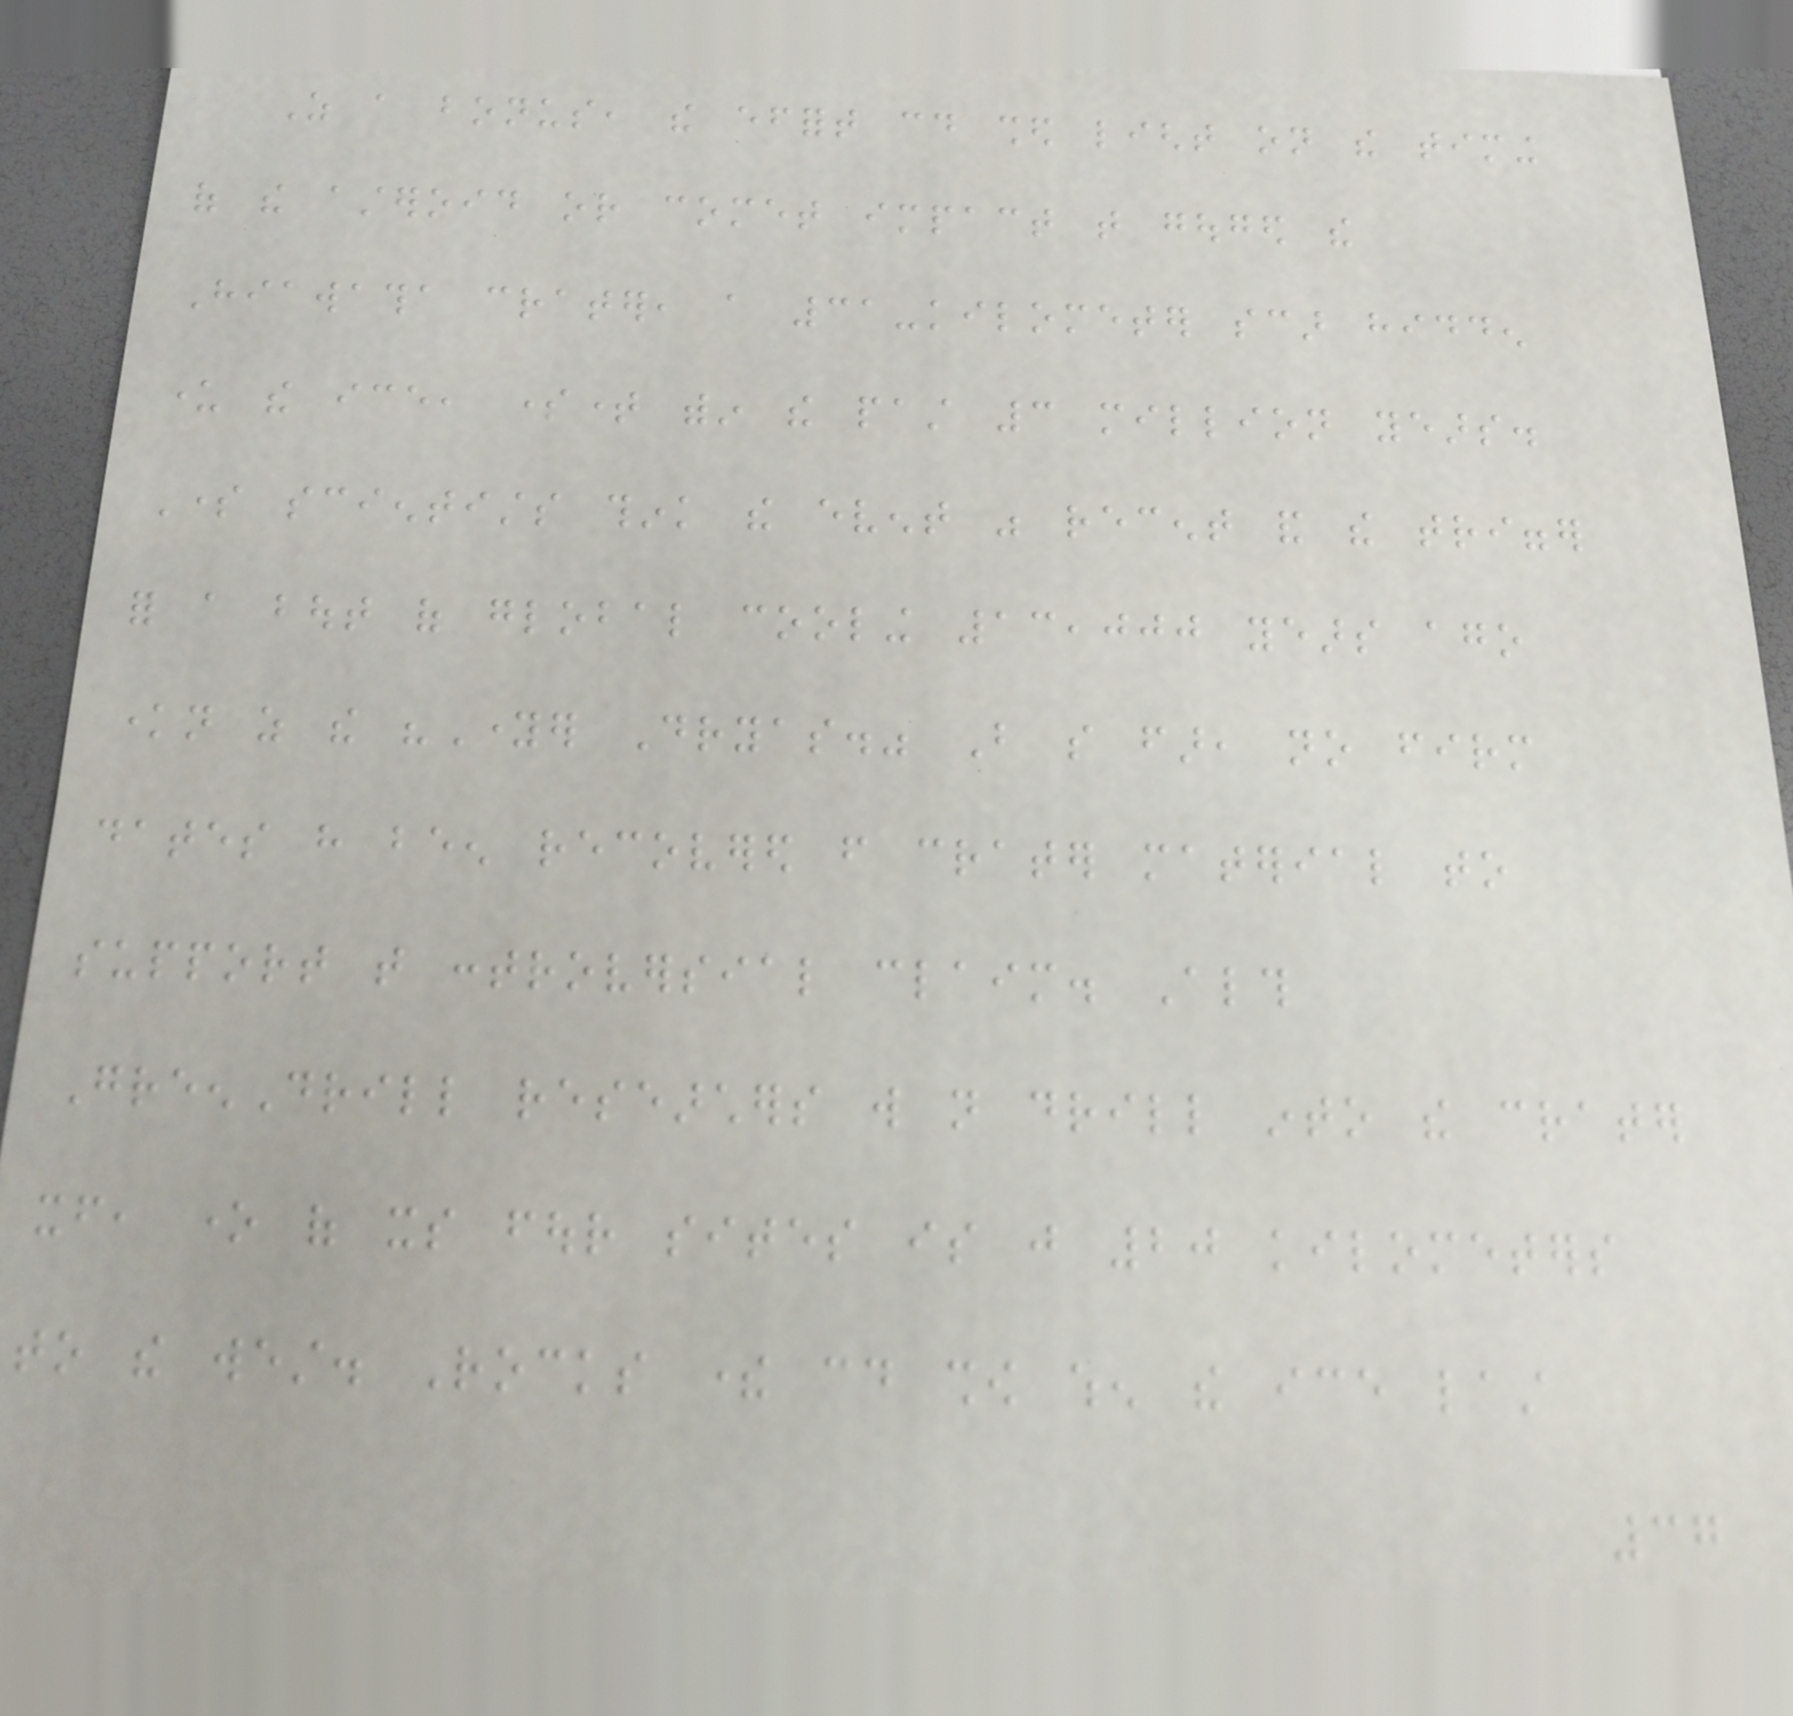As a bonus, the effort could shed light on the timing
of the asteroid or comet impact that gouged the
Hiawatha crater, a 31-kilometer scar hidden
under the ice, sometime within the past 3 million years.
Some scientists think the event was recent and the trigger
for a bout of global cooling 13,000 years ago
known as the "Younger Dryas." But so far, no firm
dates have been recovered from crater material to
support that controversial claim. Although
GreenDrill researchers will not drill into the crater
itself, one of its four sites is just 20 kilometers
to the west. Rocks there could show when the ice last
37
